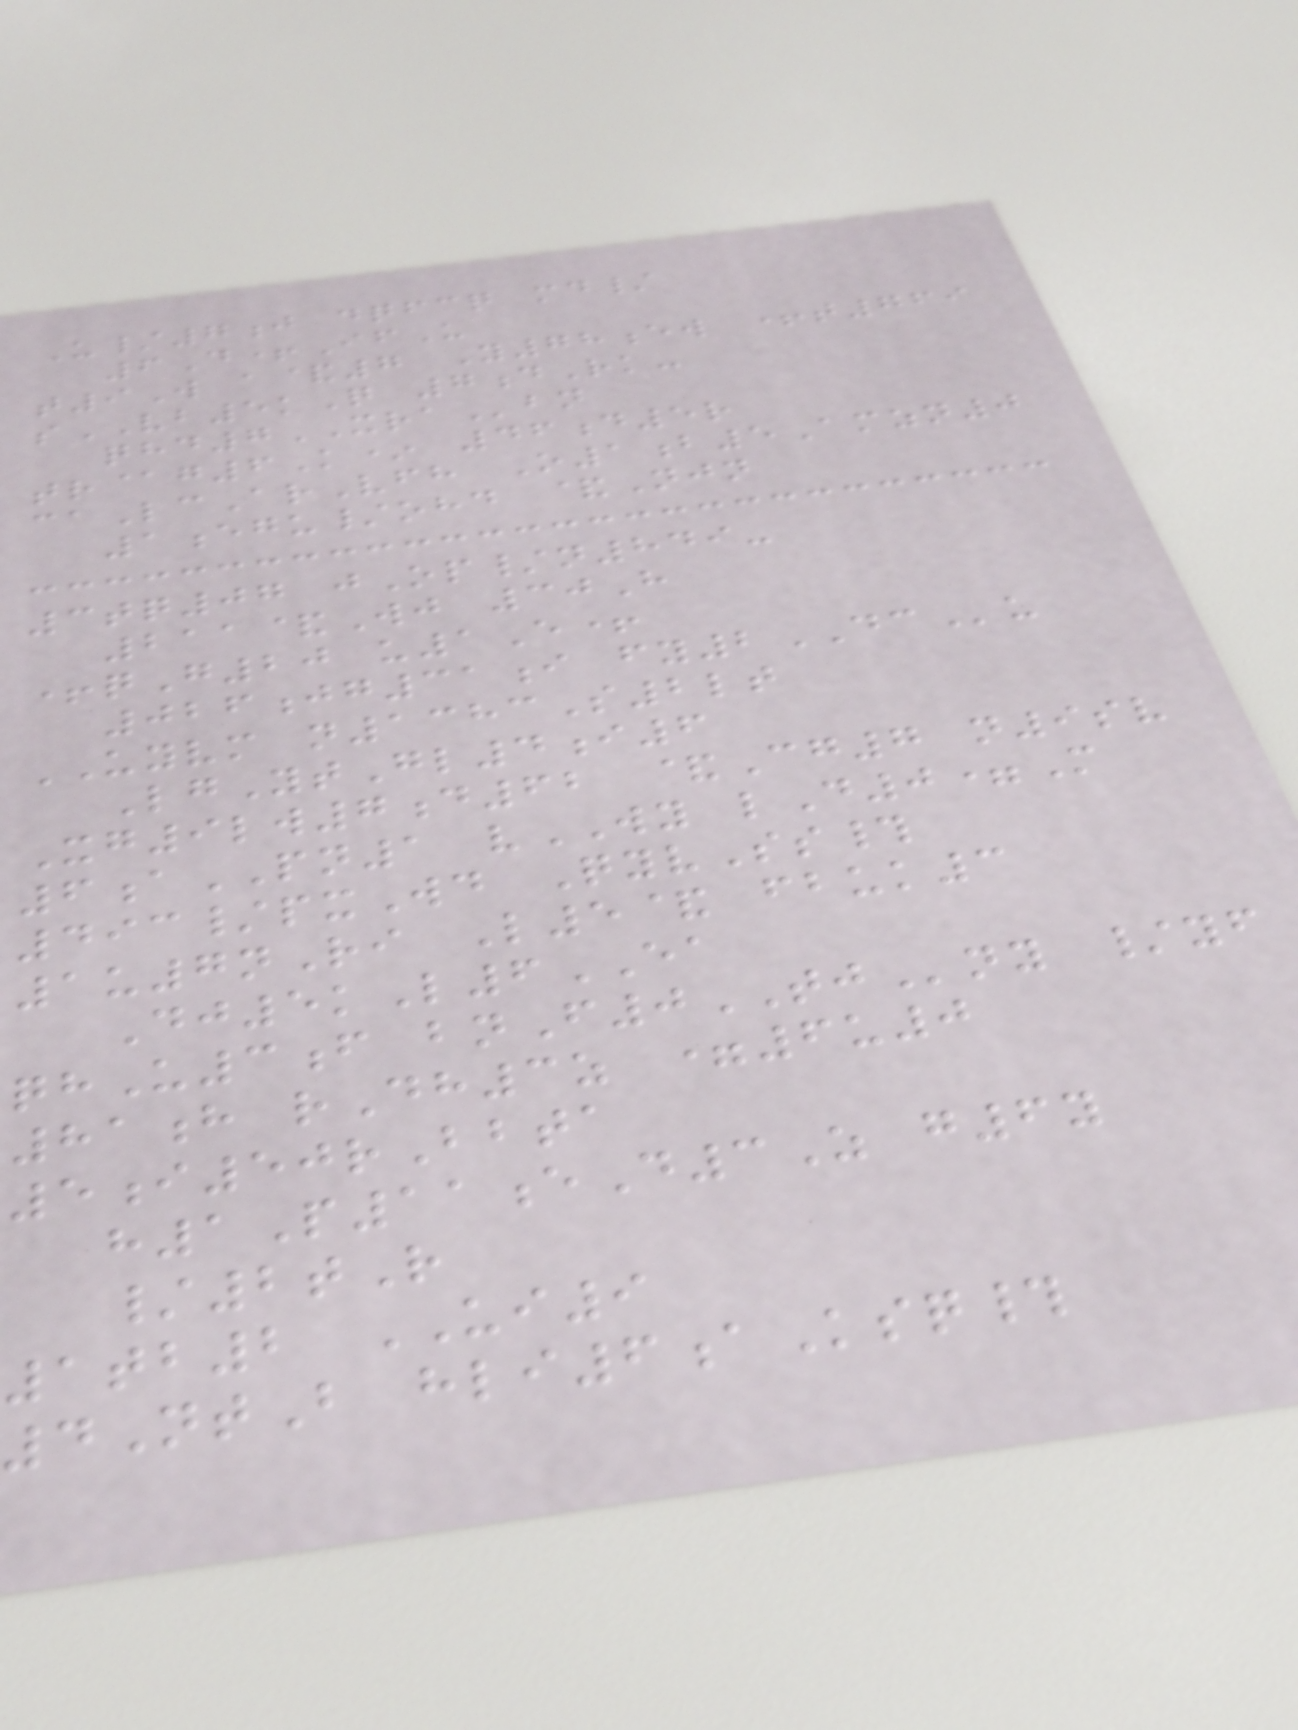U/7j dqfcq md/
6D+IfU
t9W a&7 Y78ew +t769
sVB5kQ 7dRk-
qhd7XRAbn
tr@g6K* 46d5r
caLcArVfh O1b5Amzn0
1egu/ohd &Njn
3tq07 jOp/n849-
211&Wj 30H
+qG20 u1E+
026jg31i fy2DCu
UYVM n1383S2lt
LgYtGl4i6
Xg9lw7d62 &Cg7 n9sv
6aPN1 vWY lD0=M
493/pxWd QyvSs#
1u7nRi L5& fbuk3
Dj5kL6EA
qhU3f bnF0TJny /yf
81h rDh3z =6u0
5i50rBbta
h1P11eD3Z g6y
/2tR
1tb2 UI9
4NtB hli6aKsq#
